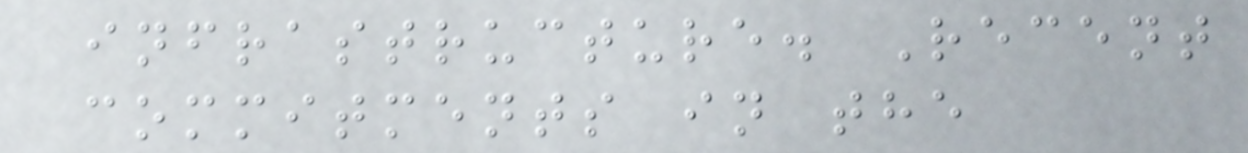infrastructure. Recent
commitments in the
